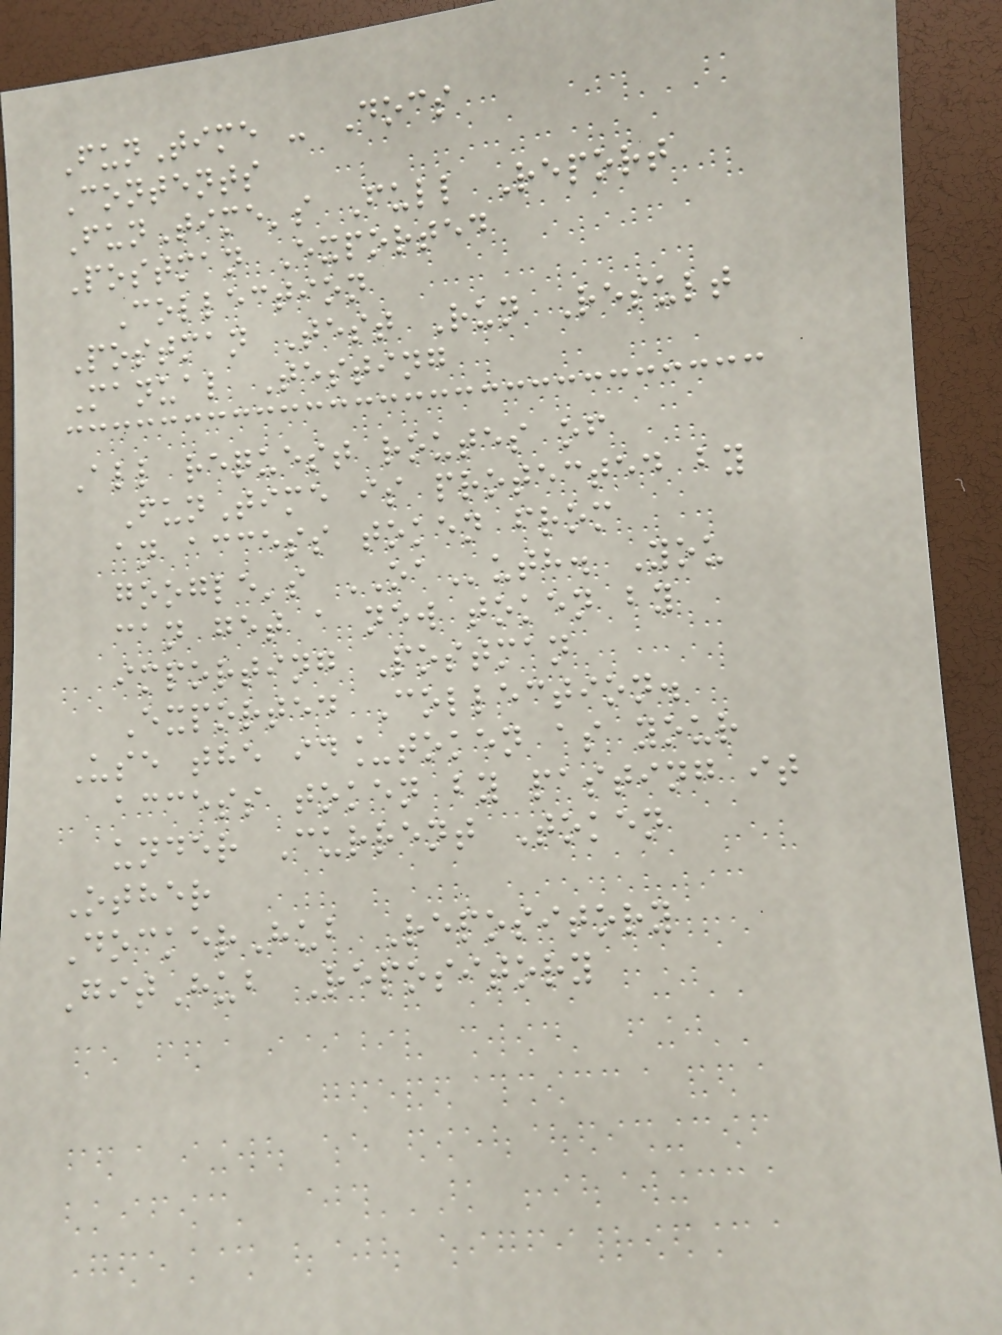FunTime - Docs
Contents
FunTime's Full Report
Postman Exported
Collection
Postman Test Run Result
Manual Testing
All request routes of
FunTime is protected by
an access token from
google's OAuth. You
can get a new token by
importing Postman
Exported Collection.
Use the id_token as your
access token by pasting it
under Current Token
Other
DockerHub Repository
GitHub Repository
